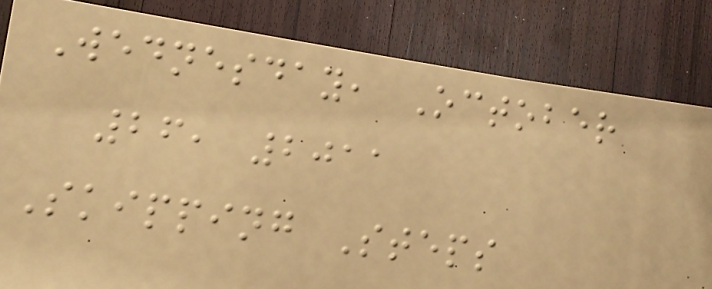Wednesday, October
26, 2011
Skipping Steps
